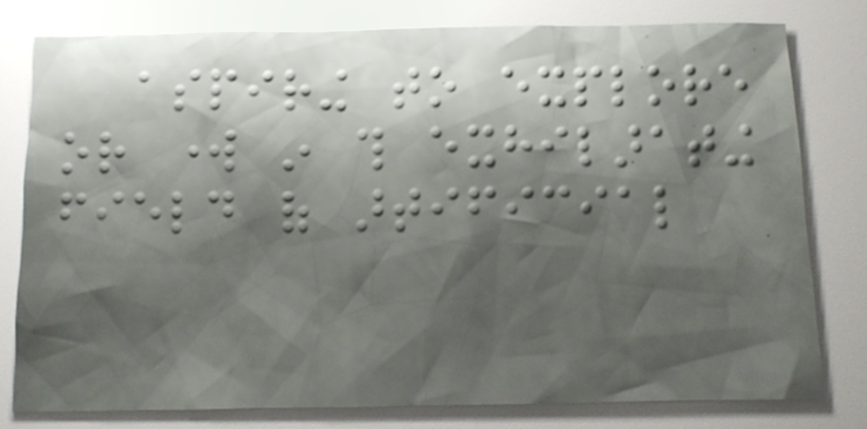aspiring to explore
or work in this exhilarating
field of artificial
